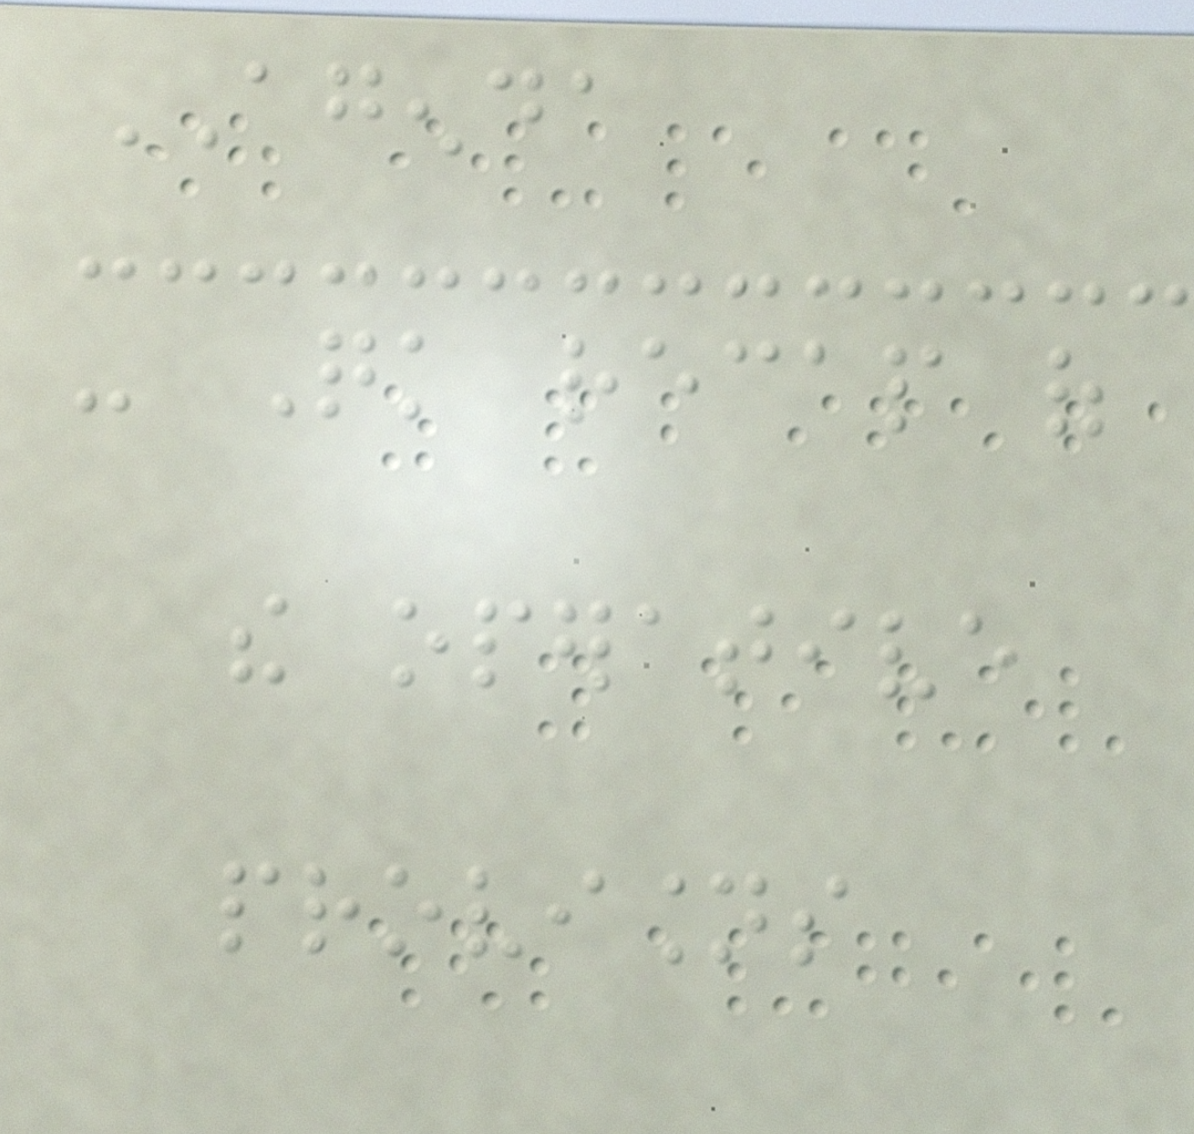AGENDA
- Quick recap of
the operative
provisions
